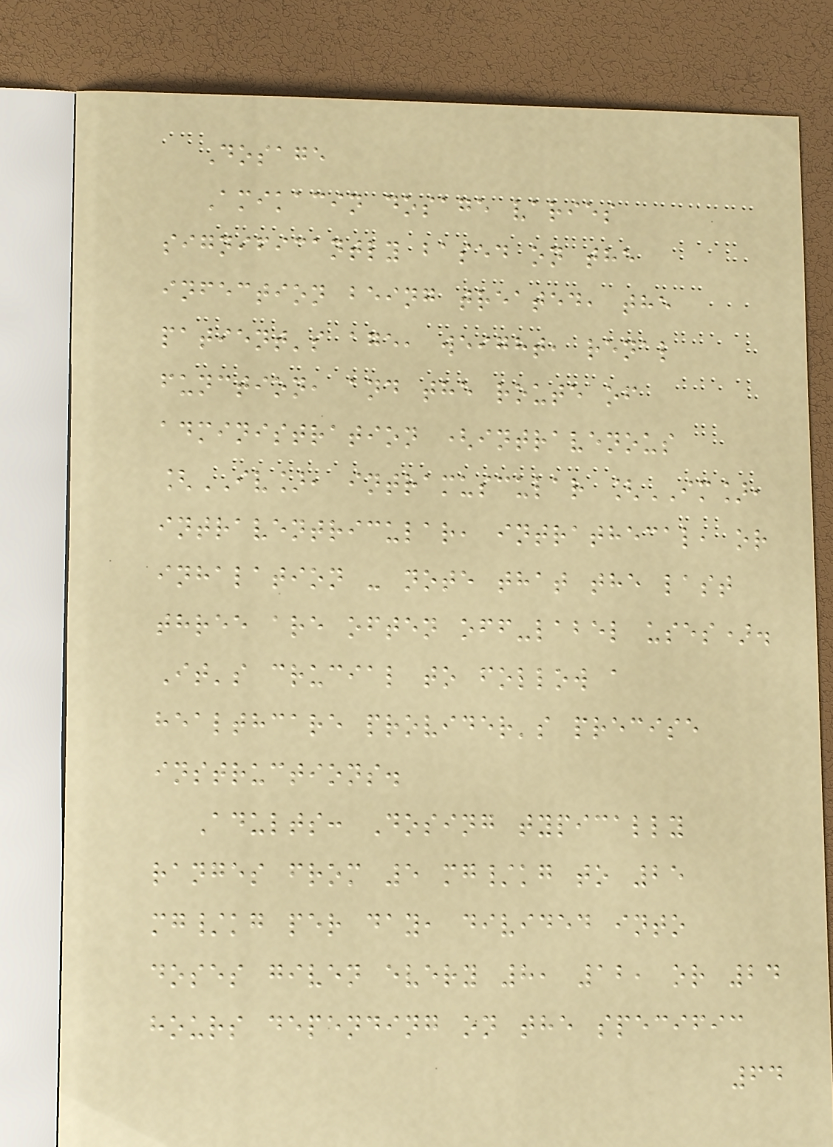Dosage
Amikacin dosage varies
significantly based on the
infection being treated, the
patient's age, weight, renal
function, and the route of
administration (intravenous
[IV], intramuscular [IM],
intraventricular, intrathecal, or
inhalation - note that the last
three are often off-label uses).
It's crucial to follow a
healthcare provider's precise
instructions.
Adults: Dosing typically
ranges from 5 mg/kg to 25
mg/kg per day, divided into
doses given every 8, 12, or 24
hours depending on the specific
64
